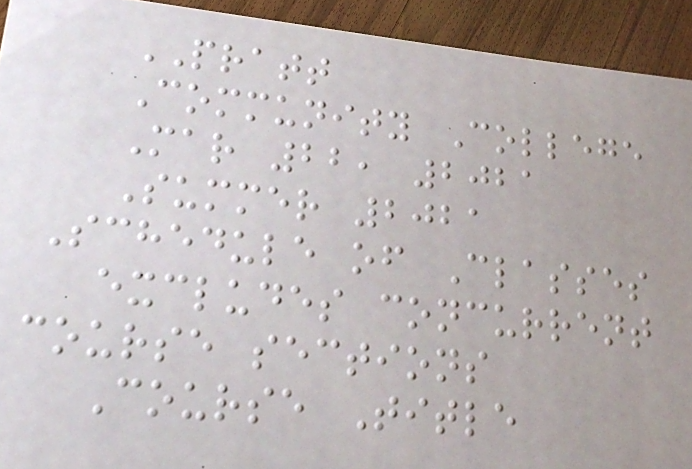PRATT
Community College
Mar 22, 2021
Summer 2021
Schedule of Classes
excludes concurrent
course sections
Course Title
